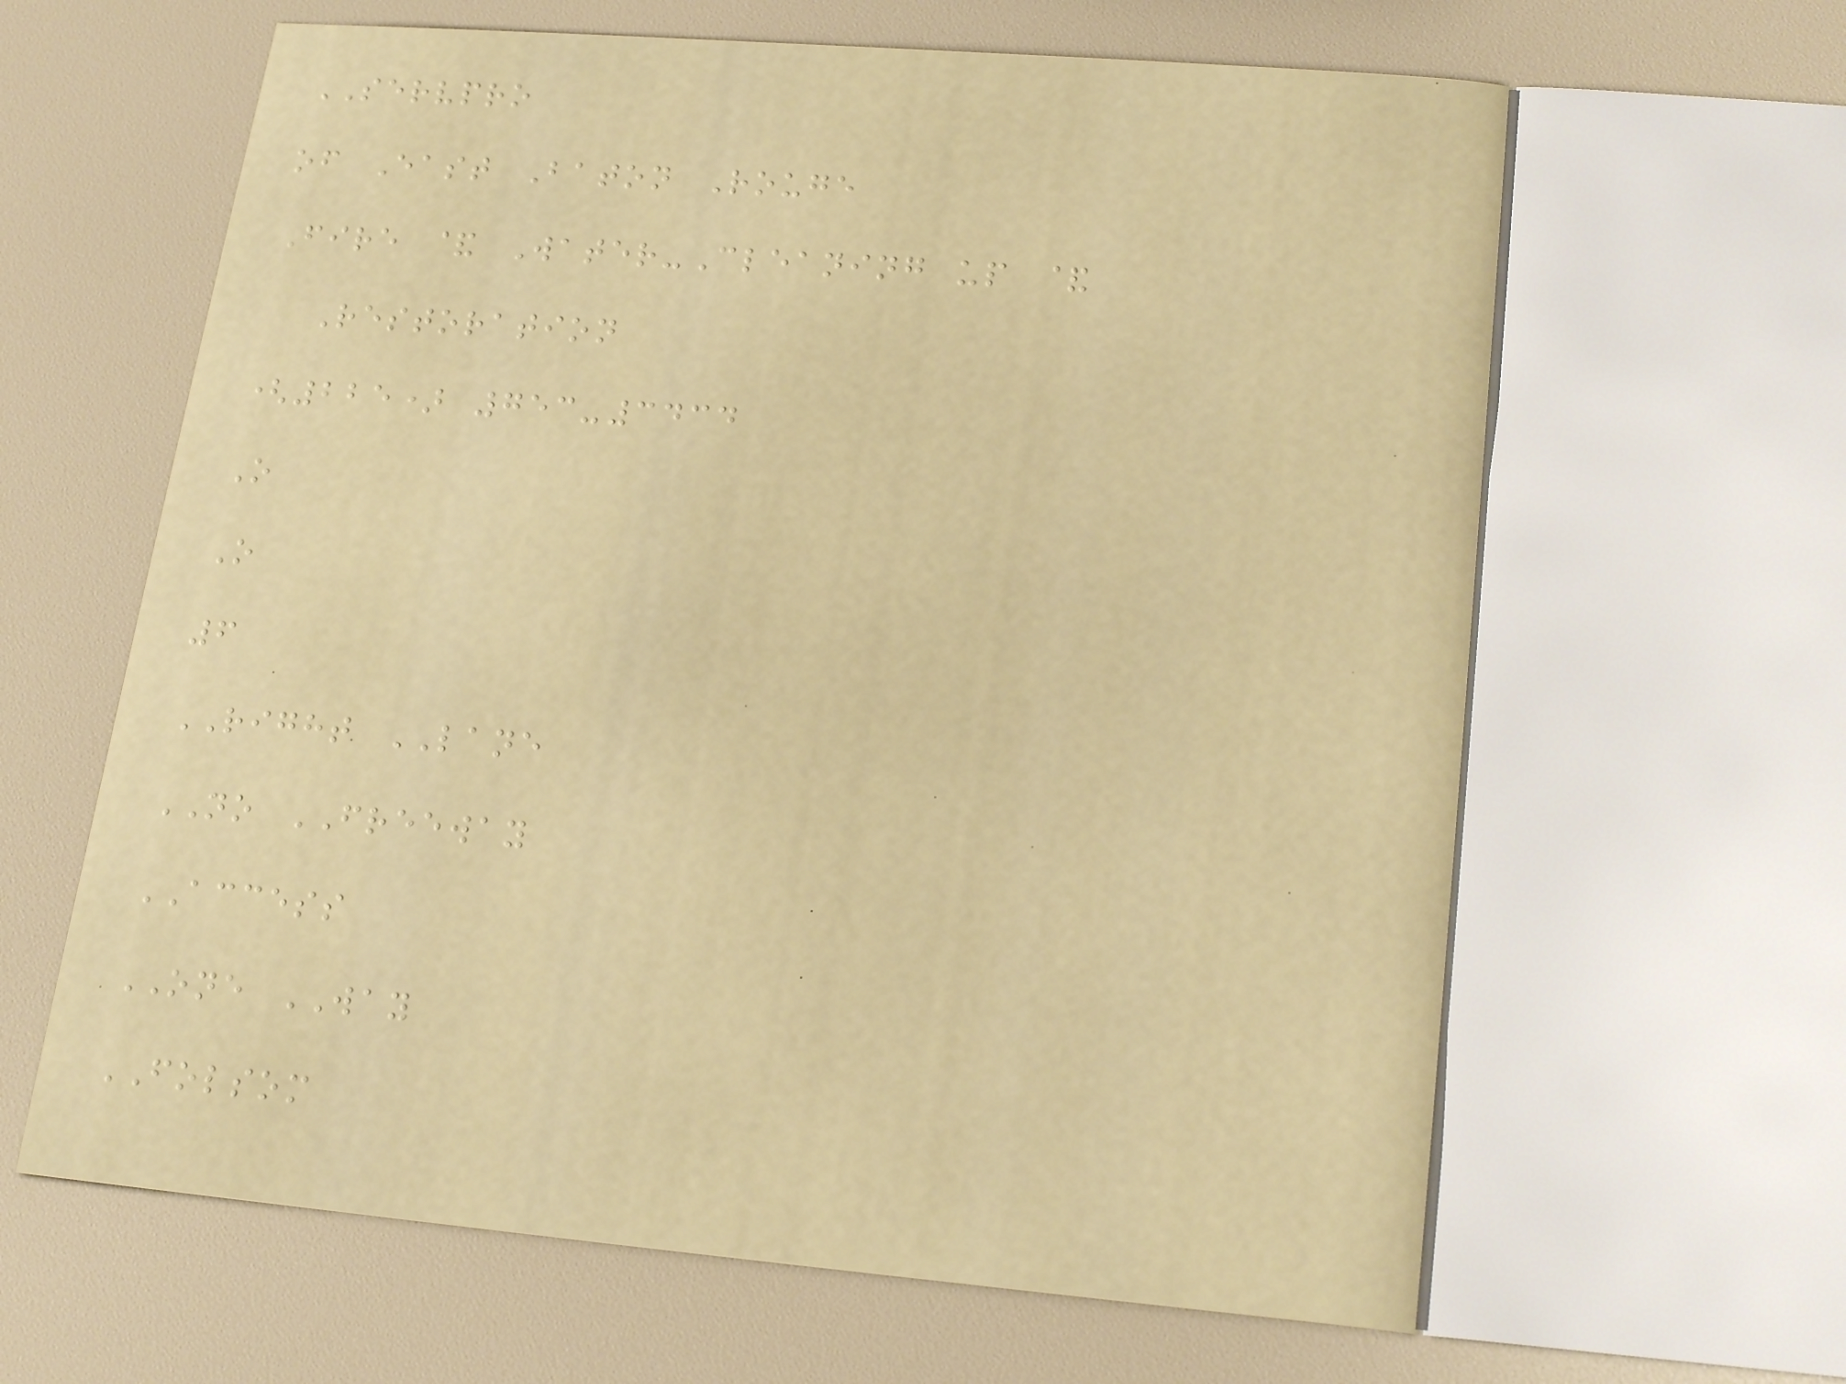SERVPRO
of East Baton Rouge
Fire & Water-Cleaning up &
Restoration
(225) 753-3434
O
O
6
RIGHT LANE
NO FREEWAY
ACCESS
ONE WAY
FOLSOM
